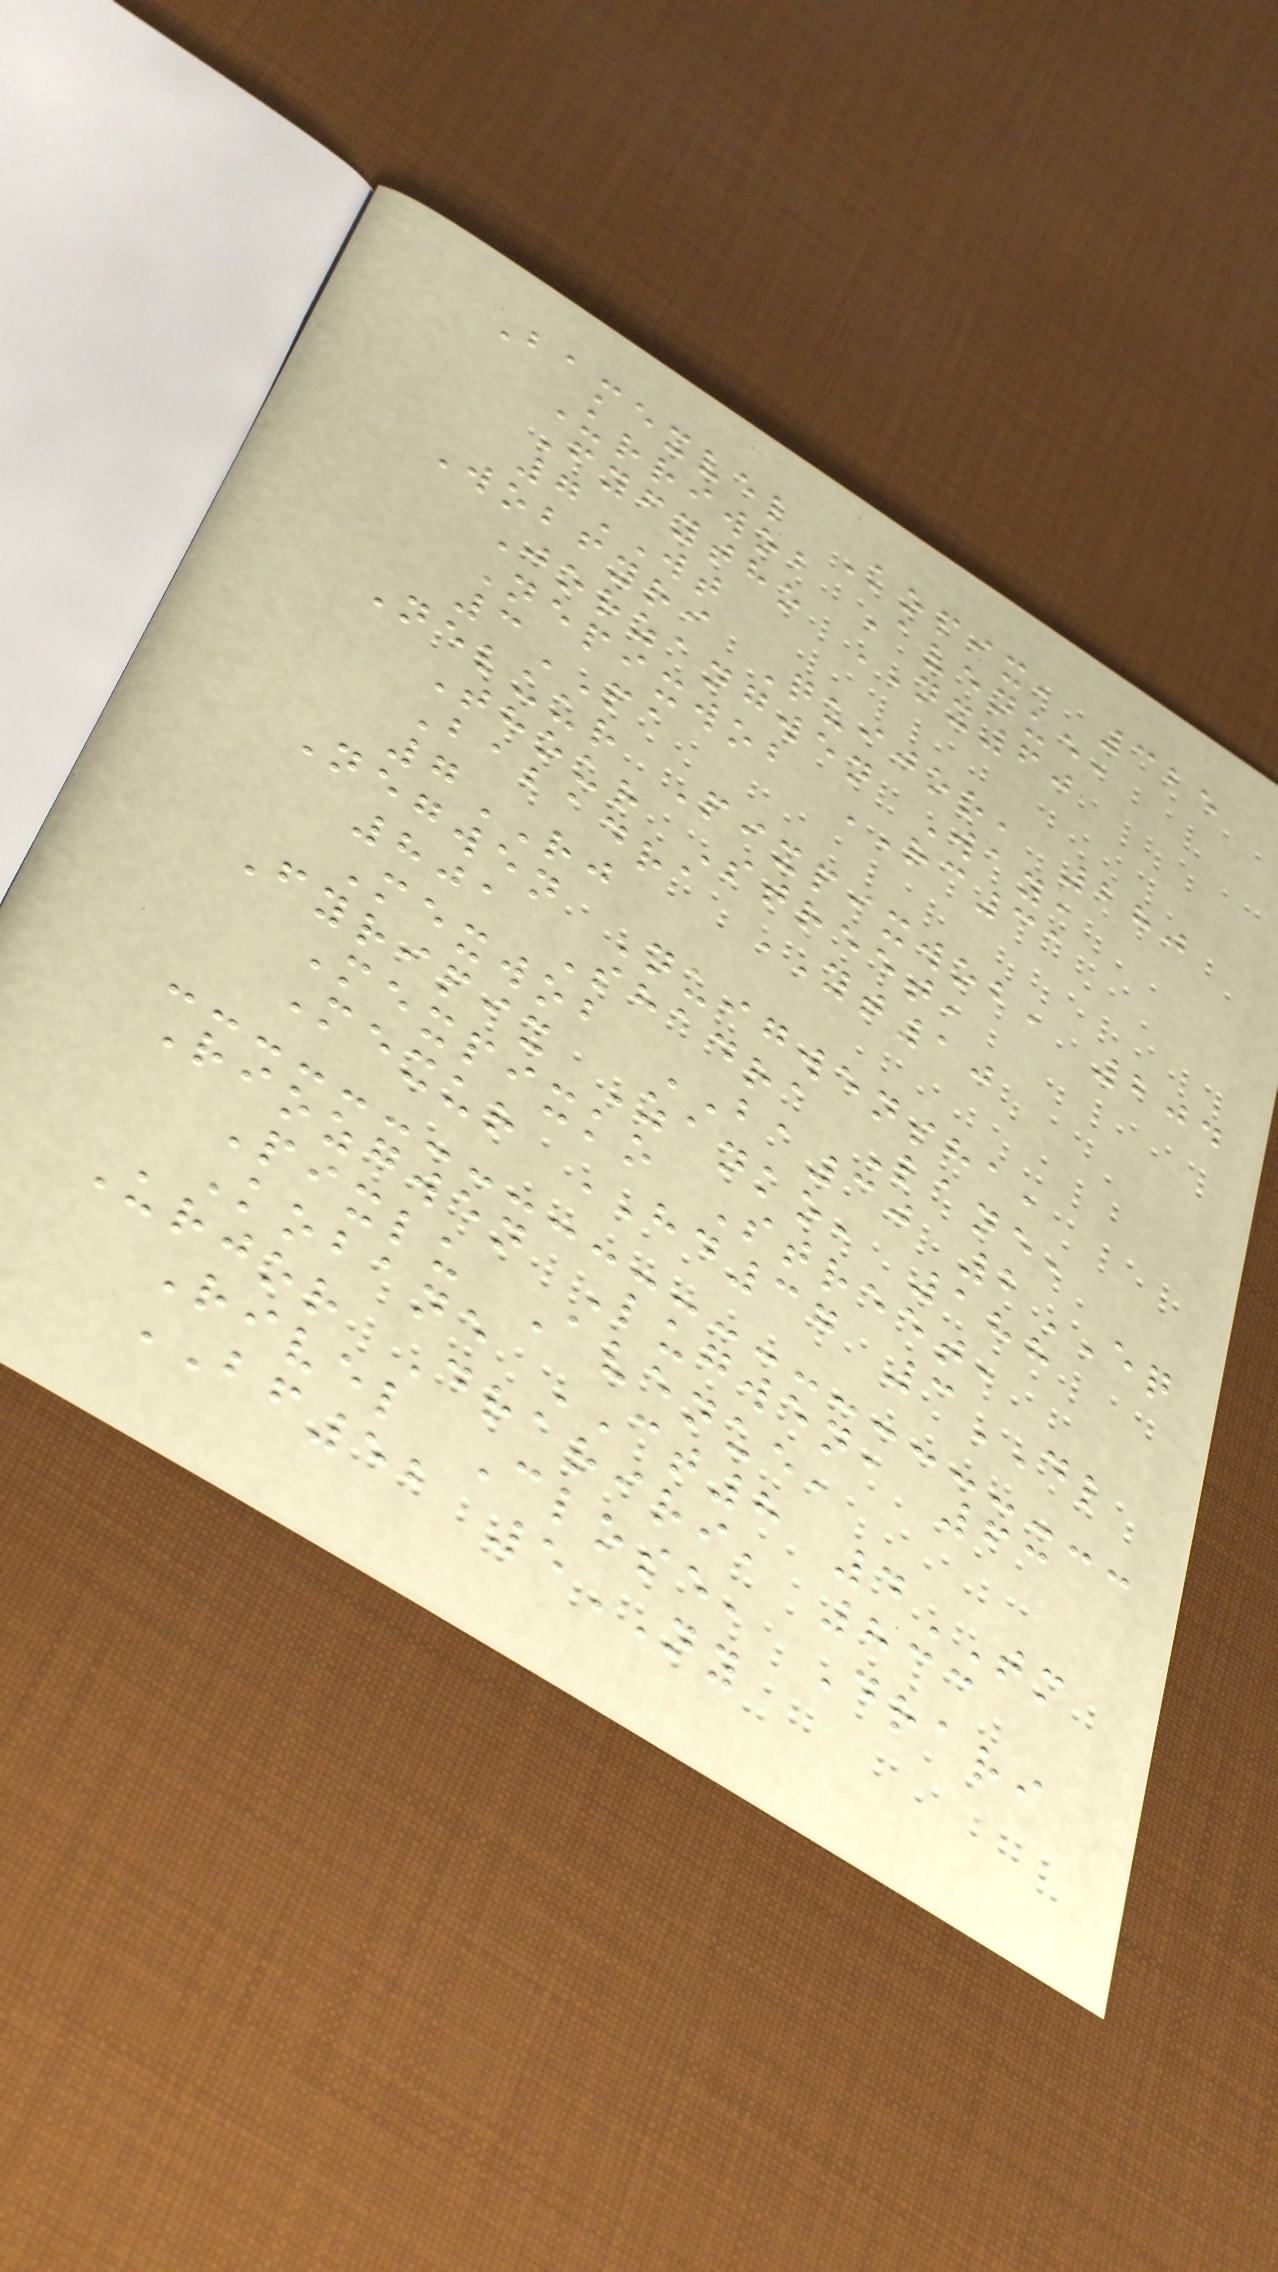Bamexvel Kopix, 325
Urriwob Avenue,
Fyfytho NX60
7WT
Wobfyri Quijor, 280
Jorzangwen Way,
Nepixwob RC31
3PA
Neluur Pixpixwob, 204
Thour Street,
Babadra YT10
7RJ
Negwen Quigwensha,
801 Shadra Lane,
Mexwob BA30 2EQ
Fyripix Zanko, 188
Mexpixko Street,
Mexur HD37 3DL
Riozgwen Lugwen, 63
Pixlu Avenue,
Kobane CT8 4TM
Urjor Drariri, 833
Rivel Close, Drari
BF52 5NY
